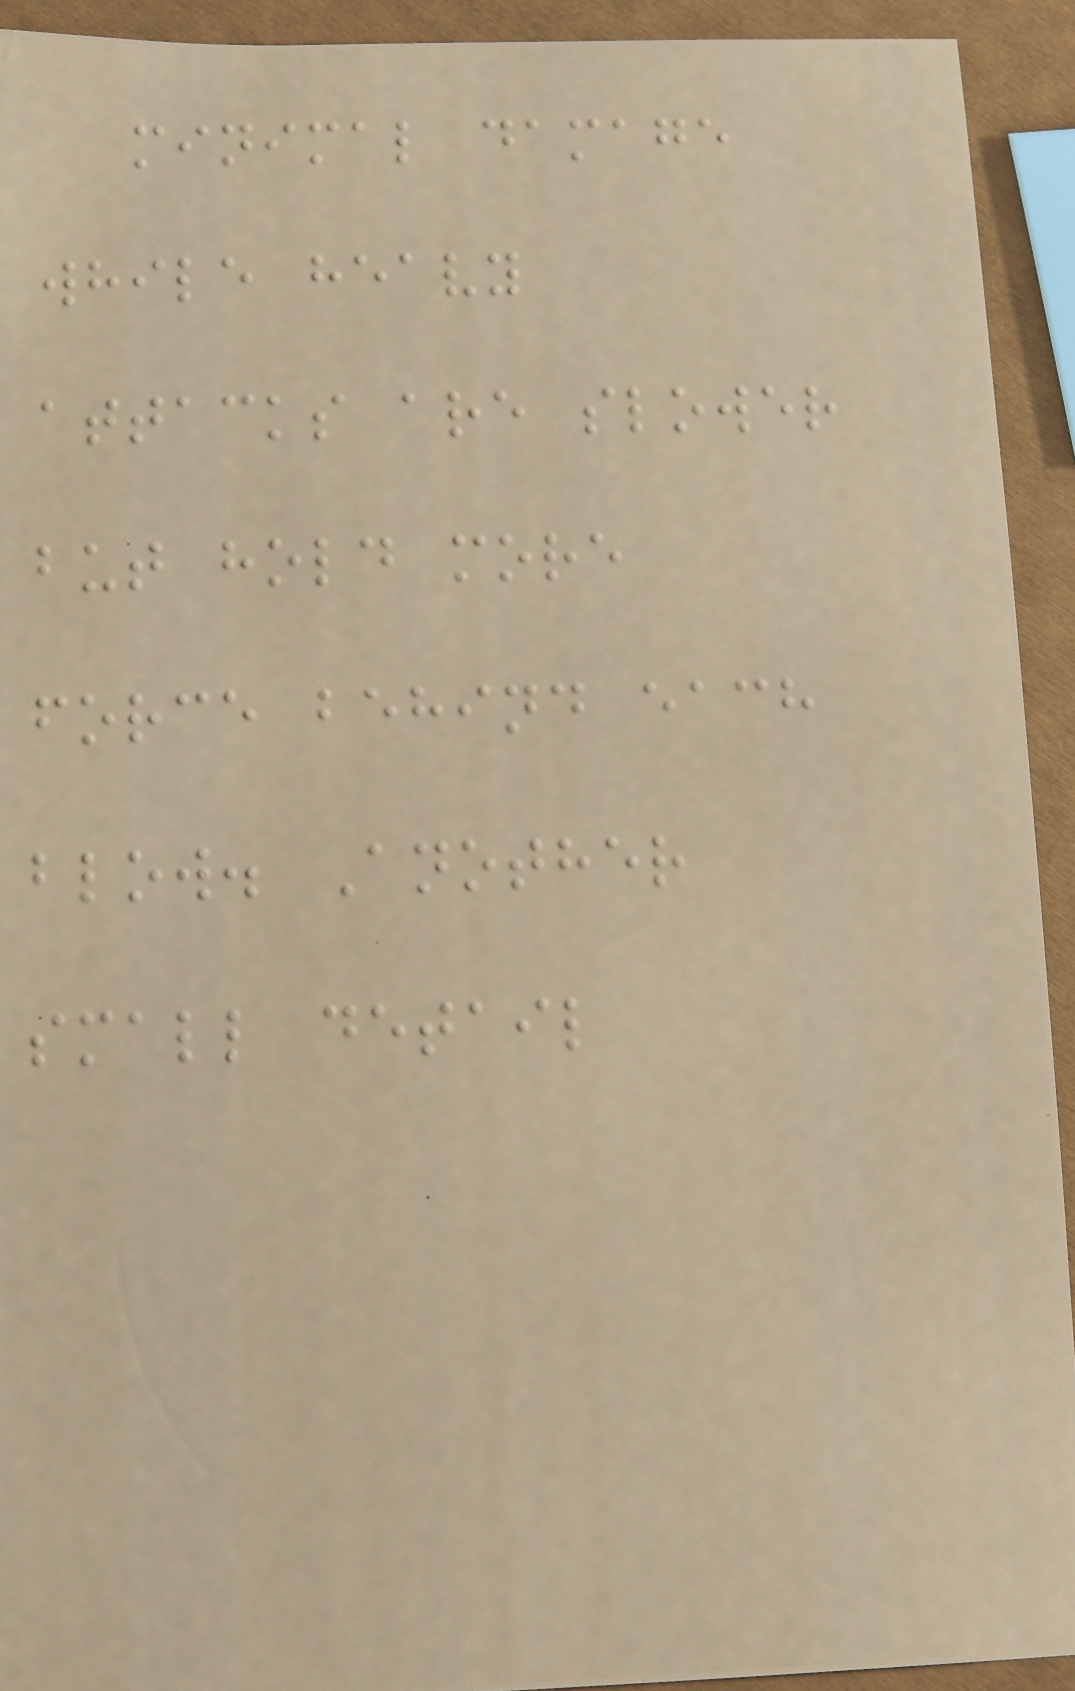minimal damage
while heavy
attacks are slower
but hold more
force behind each
blow. Another
small detail
